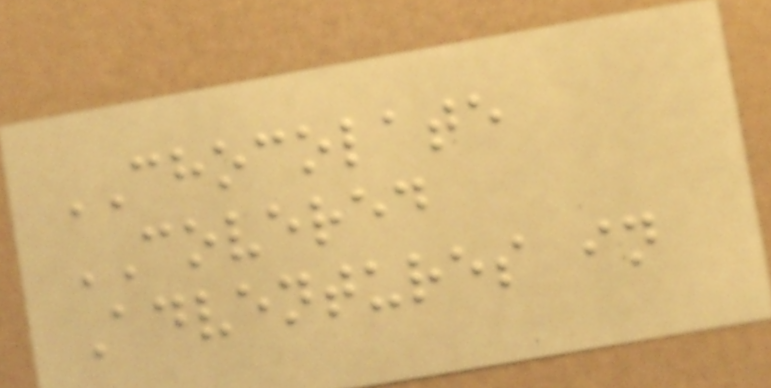CHOCOLATE
COVERED
Adventures in
